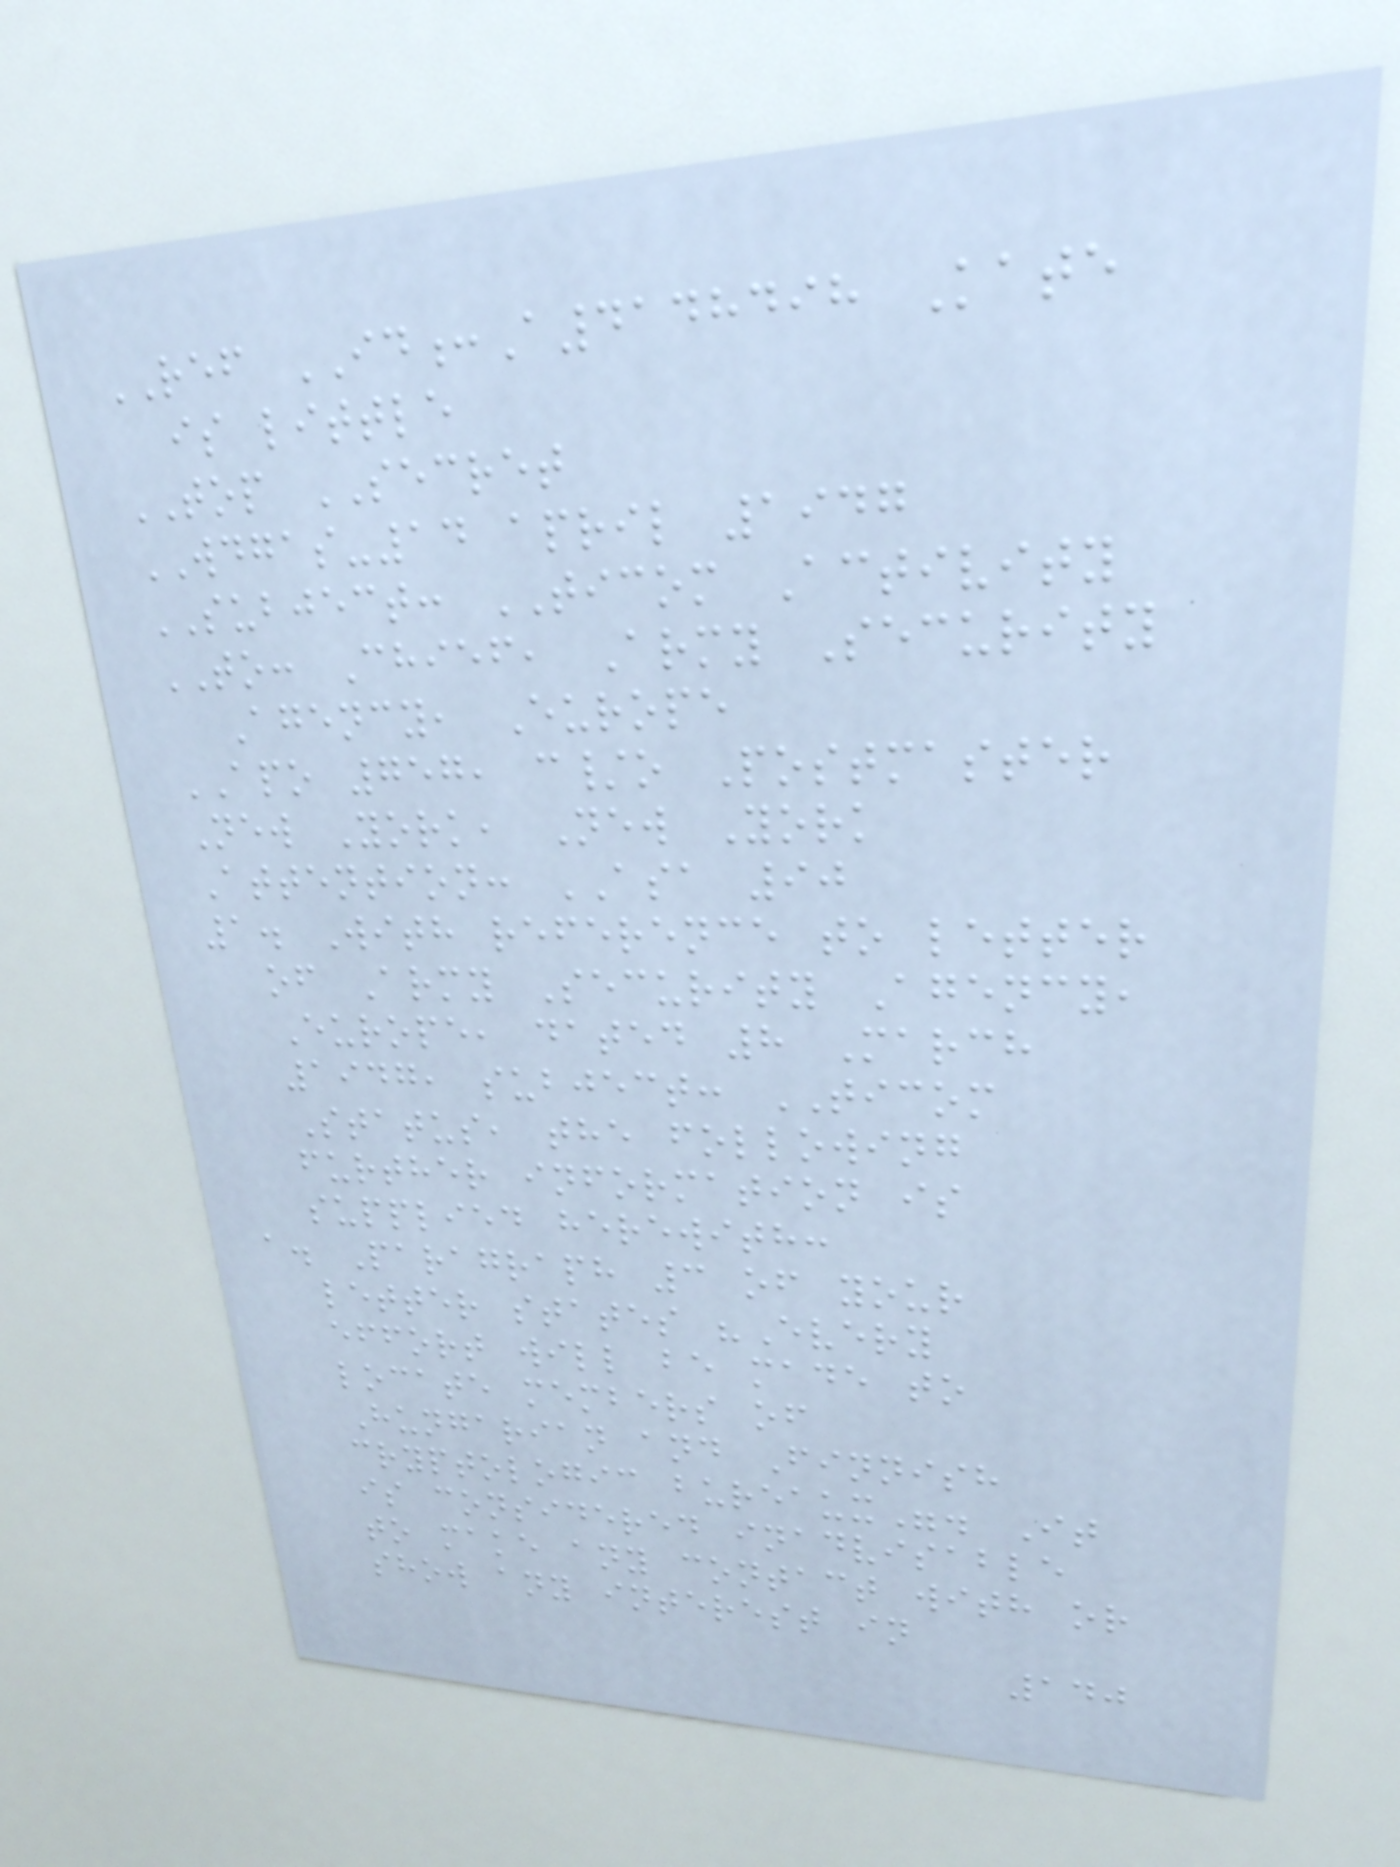REF ID:A4148498 Kate
is little
TOP SECRET
WDGAS-14 april 1947
SUBJECT: TICOM Activity
TO: Chief, Army Security
Agency, Europe
APO 757, c/o Postmaster
New York, New York
Attention: ASA 90
1. With reference to letter
of Army Security Agency,
Europe, dated 8 March
1947, subject: TICOM
Status, the following
further information is
supplied herewith:
a. Paragraph 3 of your
letter states "Every
effort will be made to
locate members of
Hungarian and Finnish
cryptologic bureaux". It
is considered inadvisable
to make any contact with or
show any interest in
140
